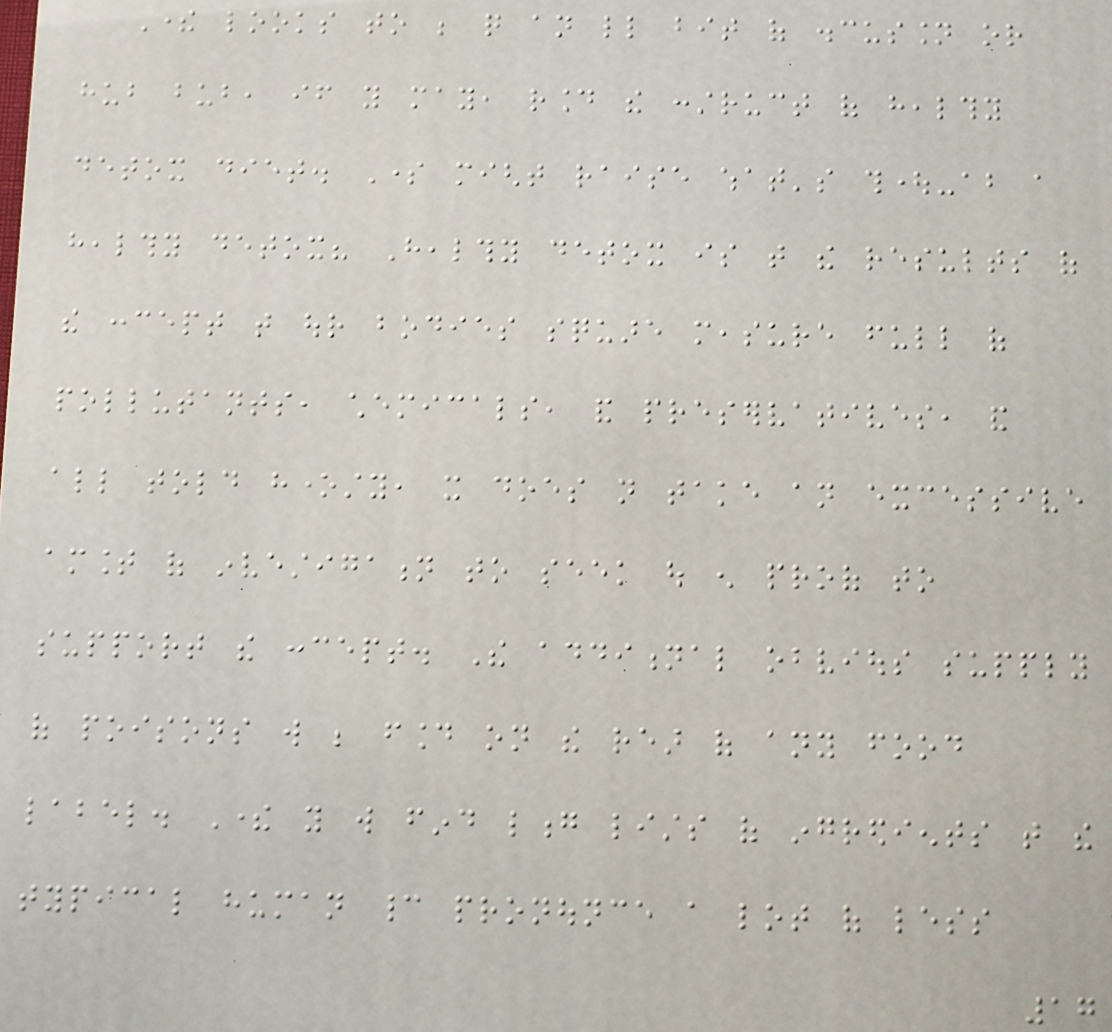There looks to be quite an little bit of discussion or
hub bub, if you may, round the construct of healthy
detox diet. Some might raise what's thought-about a
healthy detox? Healthy detox is that the results of
the concept that our bodies square measure full of
pollutants, chemicals, and preservatives, and
all told honesty, it does not take an excessive
amount of investigation to seek out enough proof to
support the concept. The additional obvious supply
of poisons will be found on the rear of any food
label. There you will find long lists of ingredients that the
typical human cannot pronounce a lot of less
17
